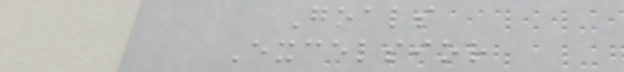Goals
Excelsior
